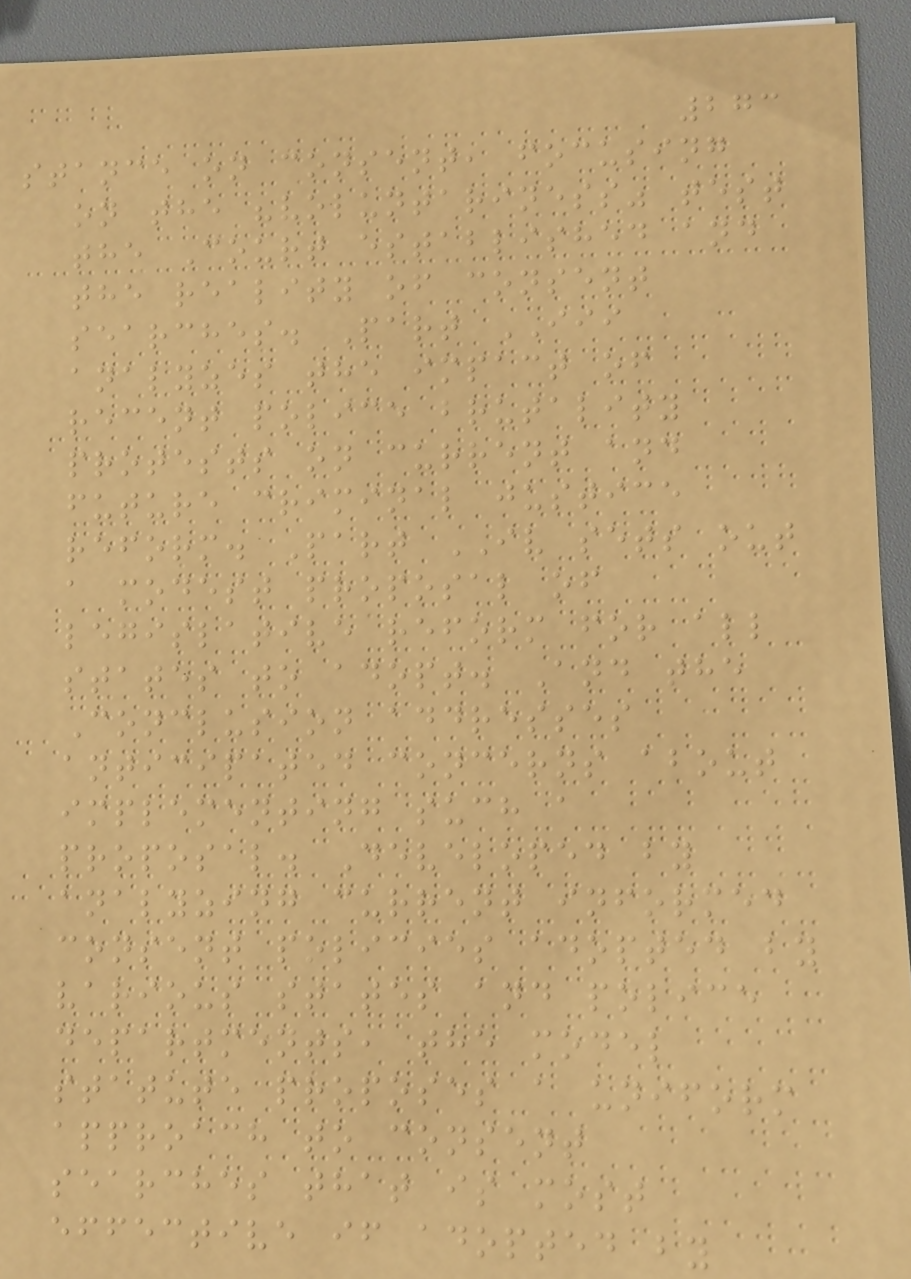273
stance on consent, focusing
on the "voluntariness" test
the Court established and
the reality of consent
searches. Part III
analyzes the impact of
recent police brutality
protests on current and
future criminal justice
reform. Part IV sets out
a modest proposal of
legislative reform for all
states to adopt. And the
Conclusion addresses
anticipated concerns about
implementing such a
proposal. Developed by
analyzing current informed
consent policies adopted by
various states and police
departments, the model
statute proposes a uniform
approach to consent
searches that is most
effective if adopted by
